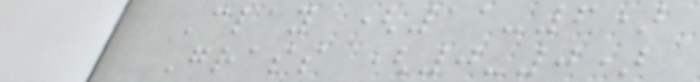Clay (11-6)
Grass (0-0)
